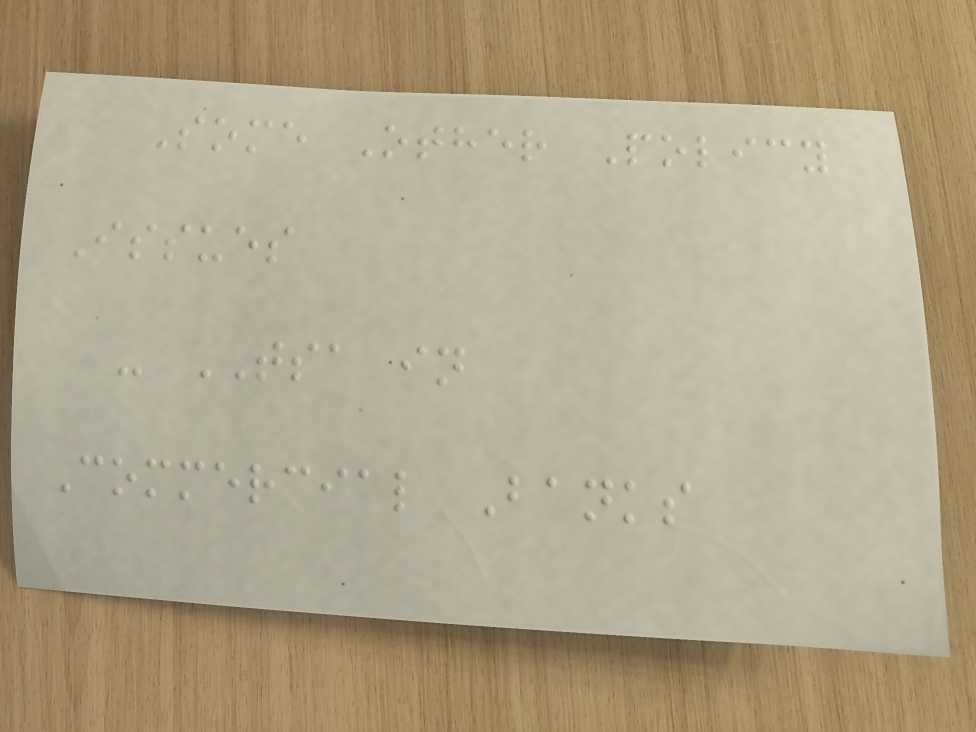Some Other Policy
Issues
- TSA in
Commercial Banks
